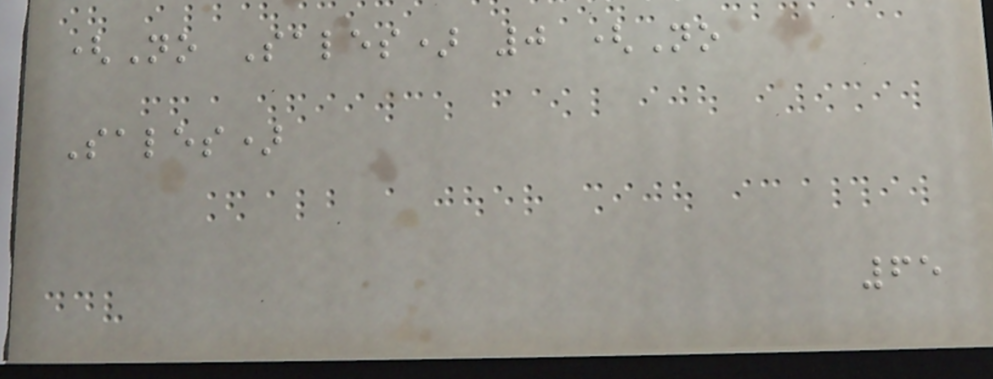(No Sales) 0 (No
Sales)
65
